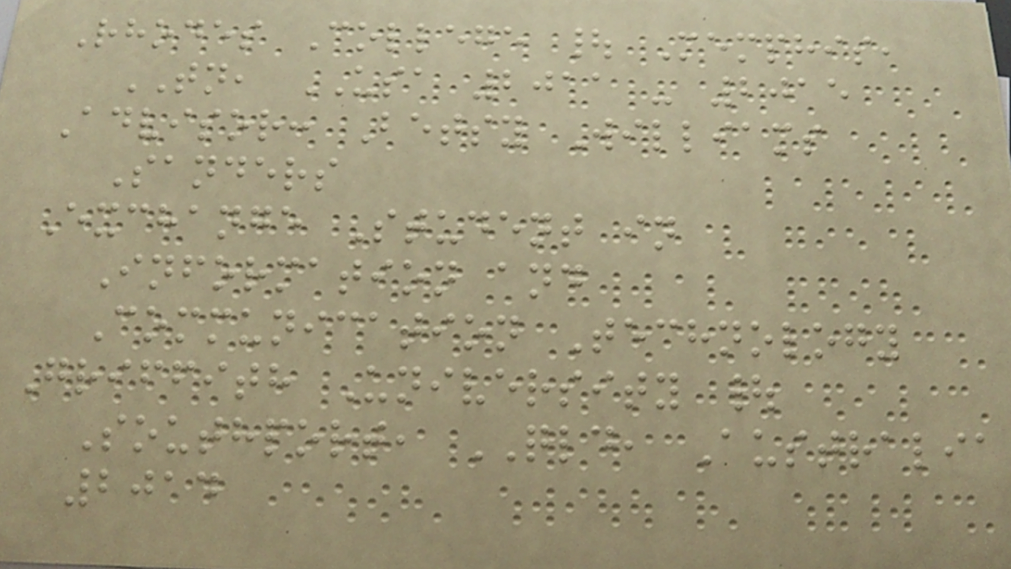Rhodes College | Memphis,
TN, USA 2011 - 2015
Advisor: Betsy Williams
Sanders
Exchange Student in
Information and
Communication Technology
Griffith University |
Southport, QLD, Australia
2014
